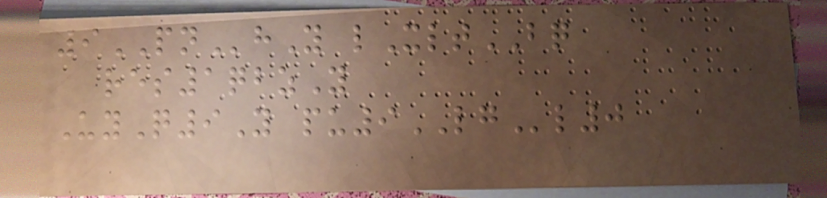9PNhY lXltBQ
res1qbzY
UyQ9Y pu9LGl0
